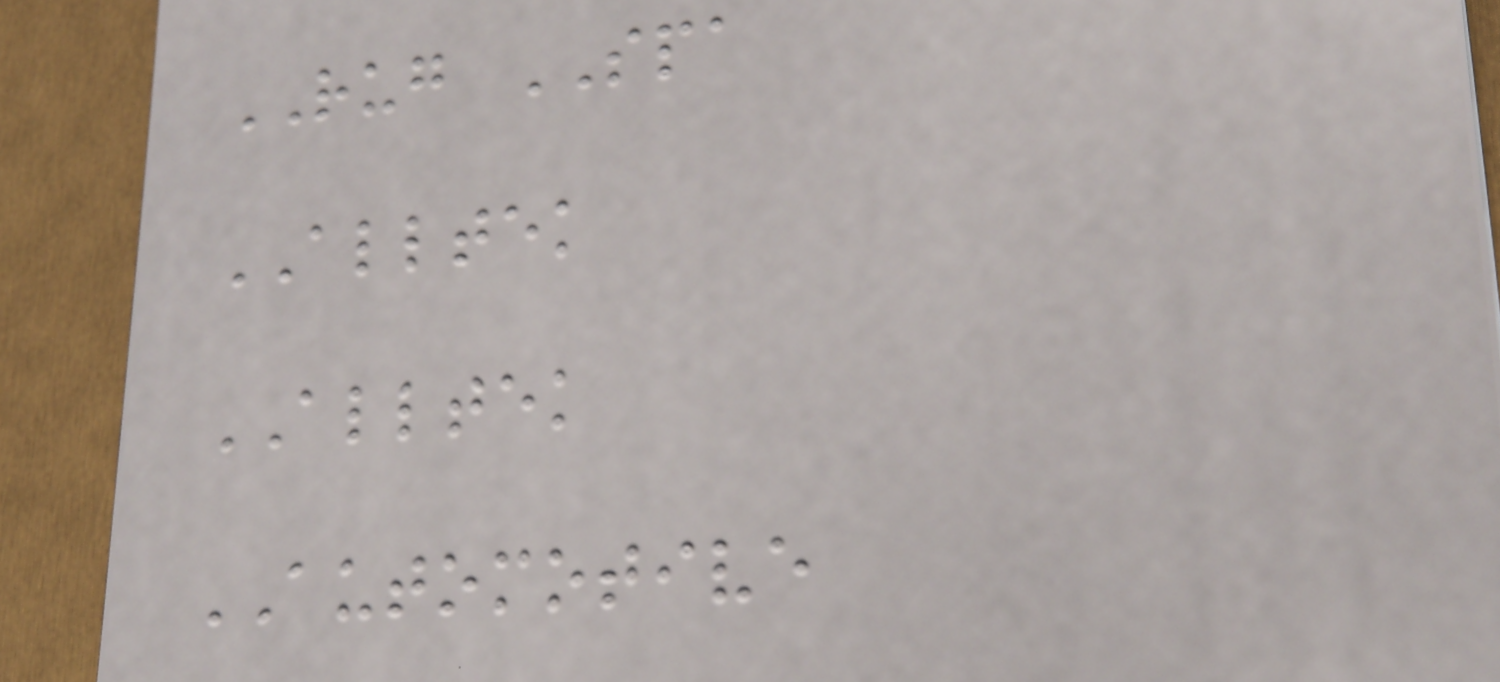RUG SPA
ALLTEK
ALLTEK
AUTOMOTIVE
